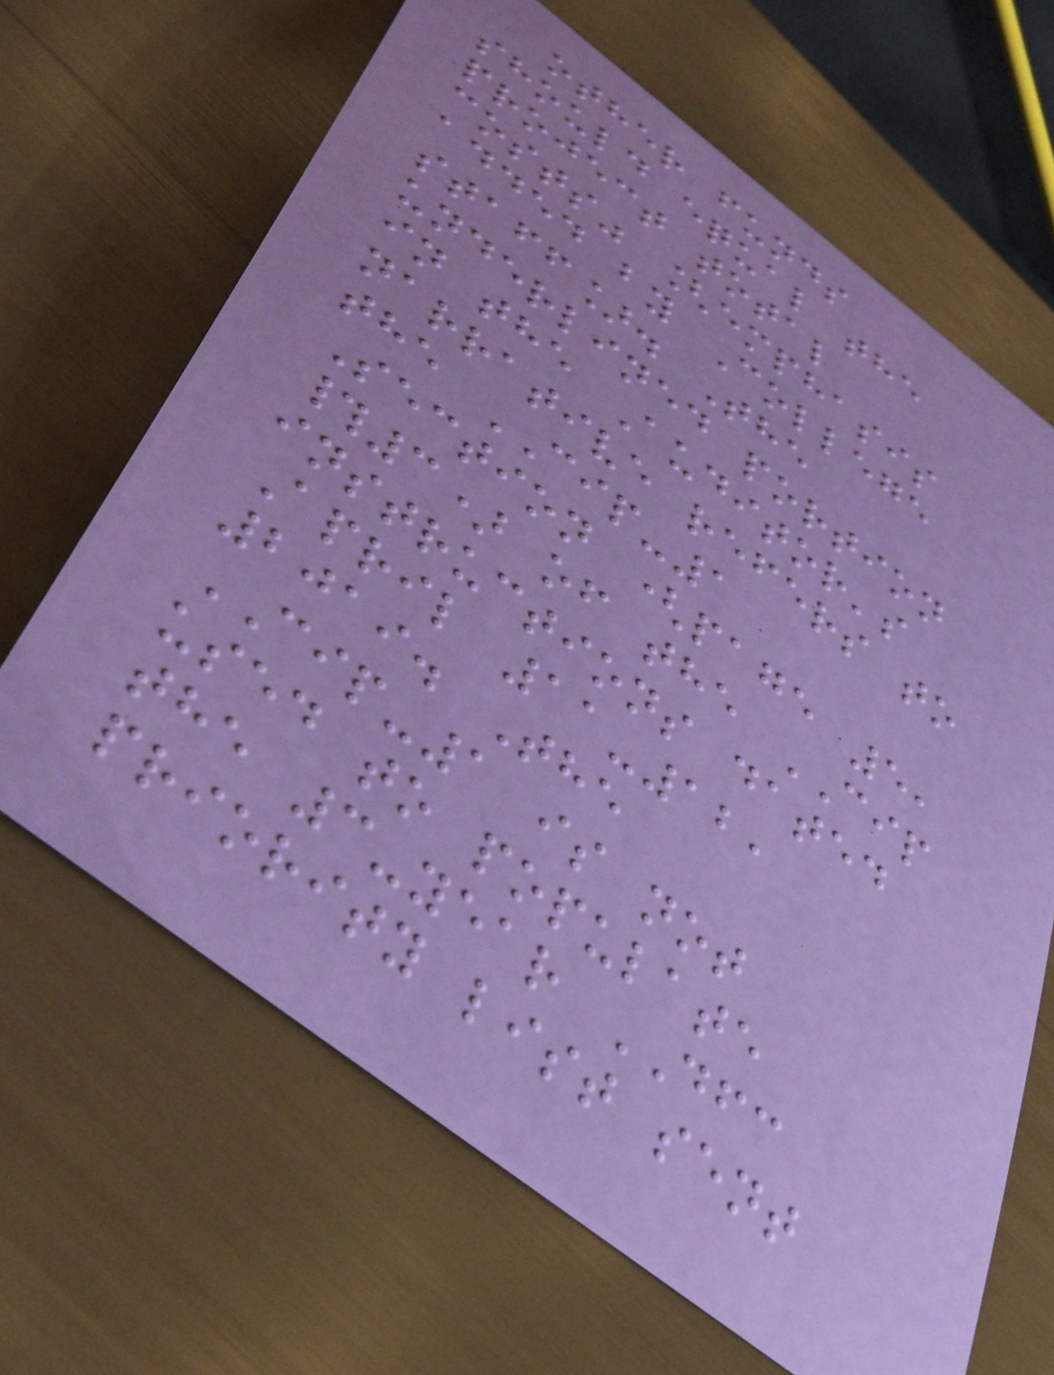other funds
should equal the
project total
costs" [emphasis
added by College
staff]. The
underlined portion
in the Auditor's
narrative refers to
the CIP-1
Section (page 5,
#3) of the CIP
instructions dated
April 11-12,
2019. The
CIP-1 is not
used to populate
the 3-year DFC
priority list sent
